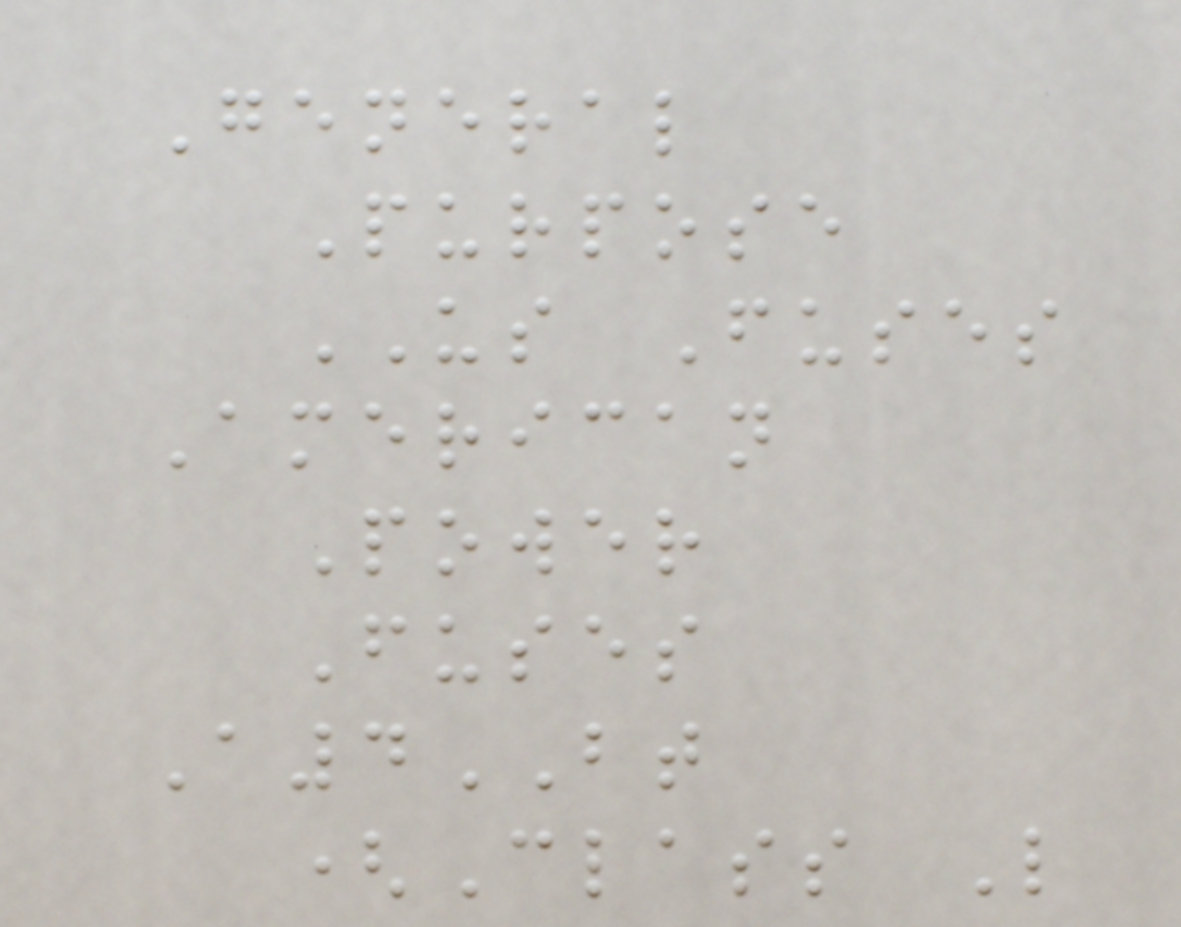General
Purpose
US Fuses
American
Power
Fuses
A4BT
(Class L
